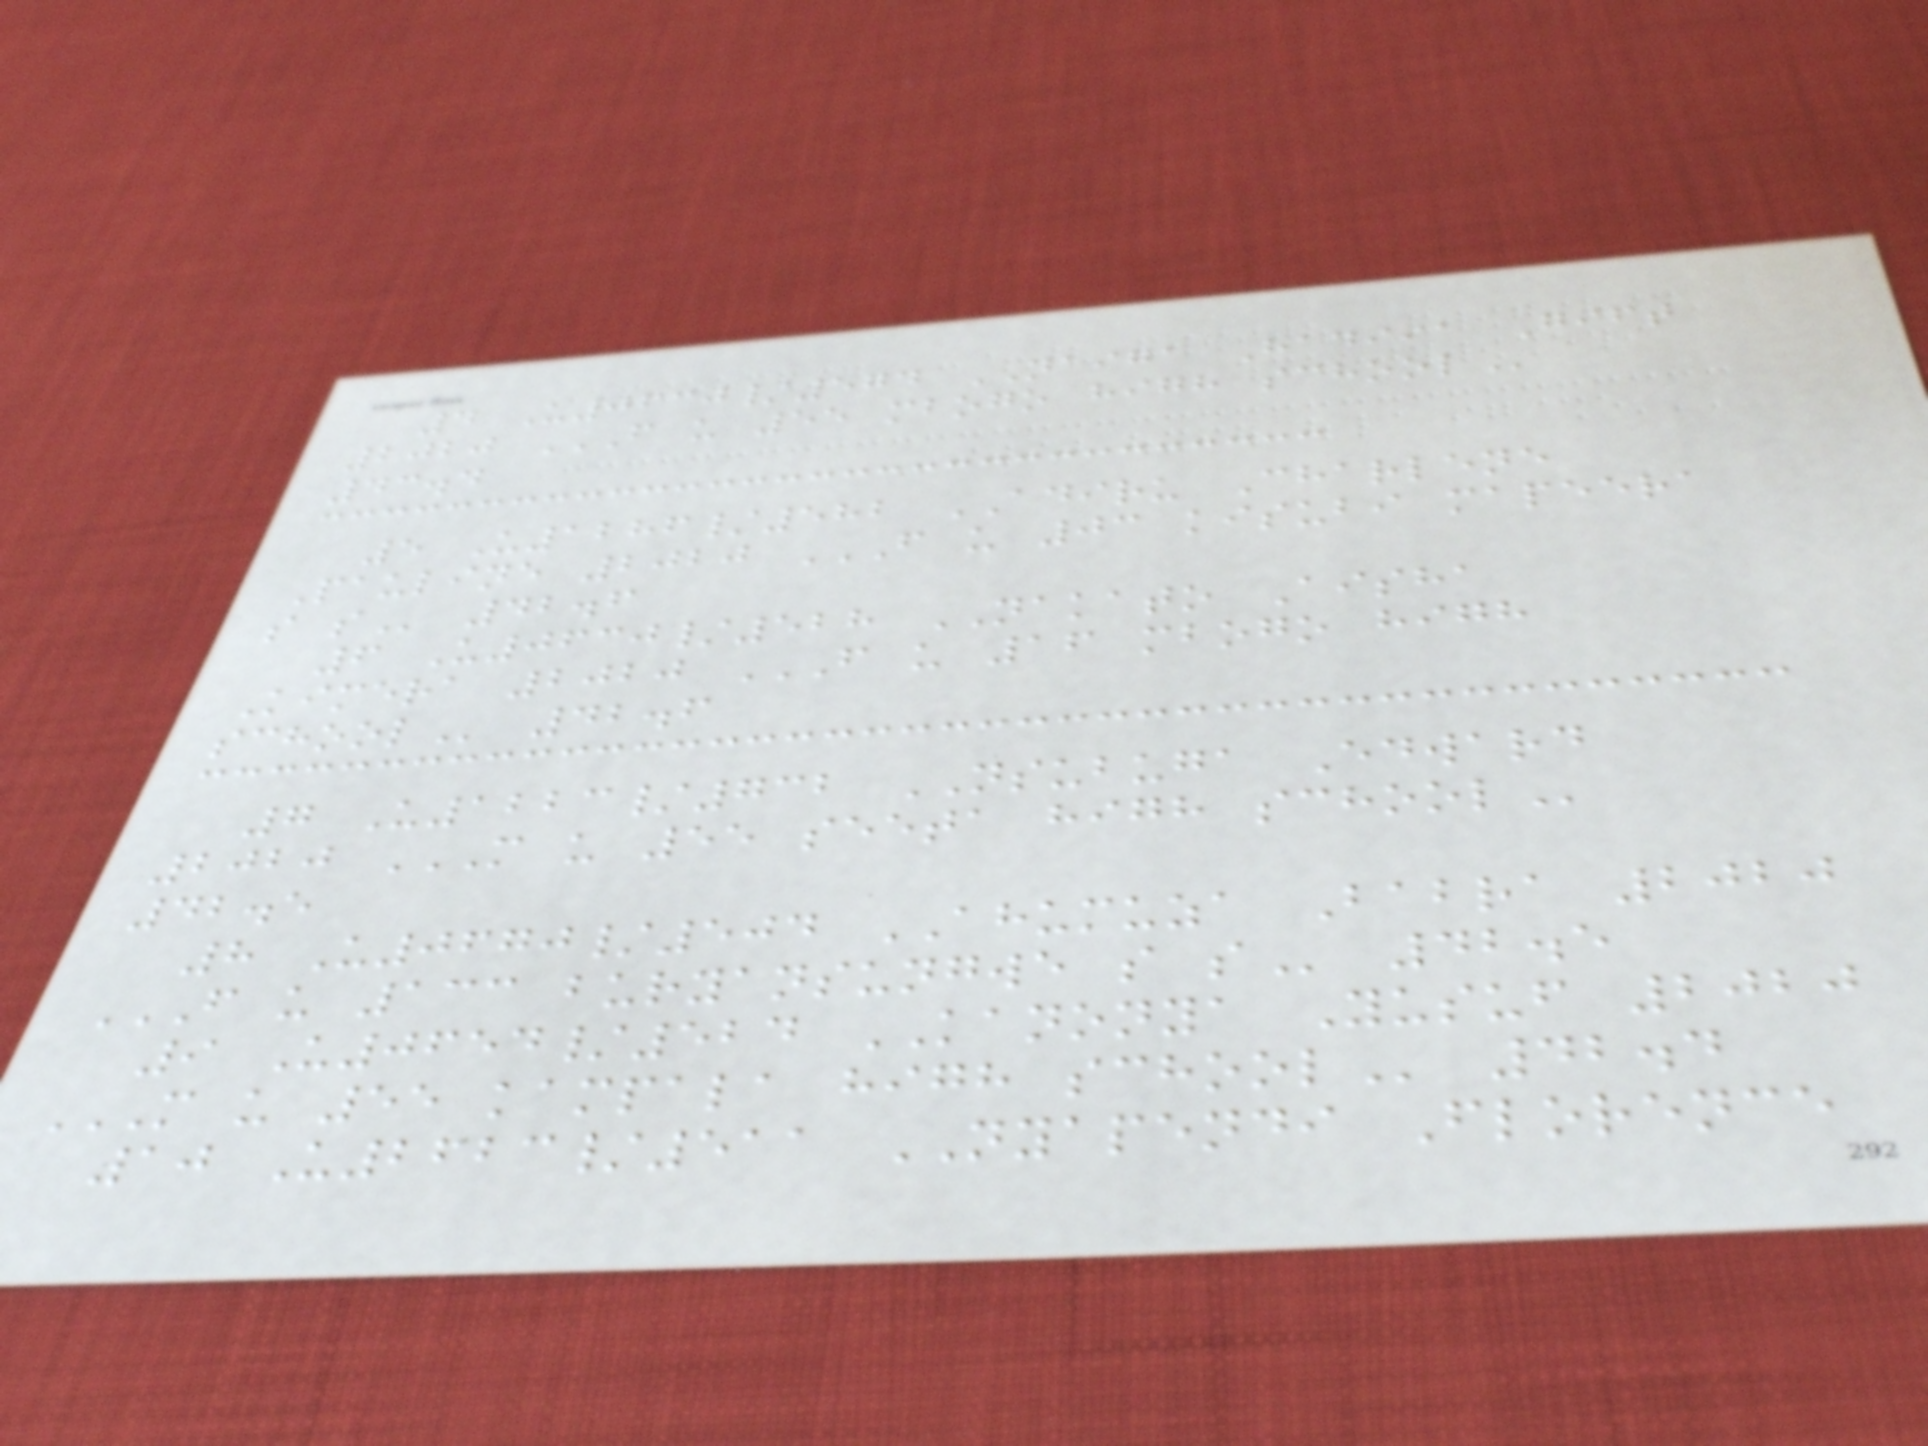4 U0630/574 NAIGA Hadiia Gift
2020 F U 55 MBOGO HIGH SCHOOL
43.4
5 U1286/582 ADIRU Charlene
Pauline 2020 F U 03 KISUBI MAPEERA
S S 42.6
6 U0630/528 NAKATO Aisha
Kimera 2020 F U 16 MBOGO HIGH
SCHOOL 42.6
7 U1223/732 NSUBUGA Edward
2020 M U 55 SEETA HIGH SCHOOL
42.5
8 U0670/504 AHUMUZA Babra 2020
F U 133 BURYANSUNGWE S S 42.5
9 U0654/524 KANONYA Yusuf 2020
M U 55 KAMPALA HIGH SCHOOL 42.4
10 U2623/511 NYAPENDI Florence
